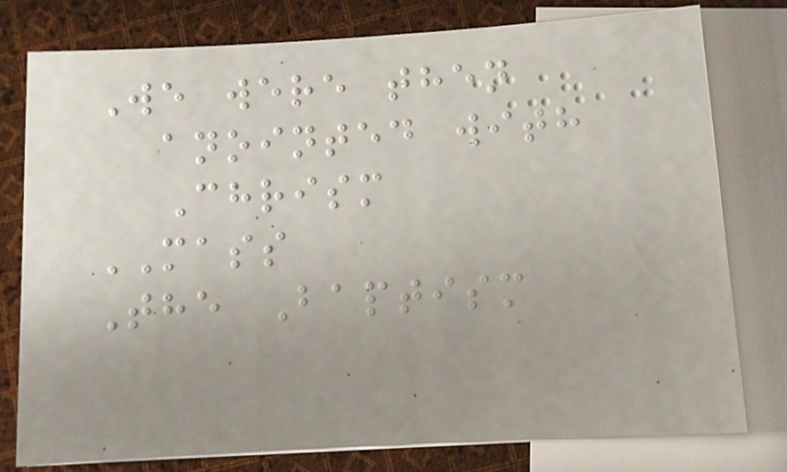We were then
anointed with
Chrism
MASS
The Baptism
